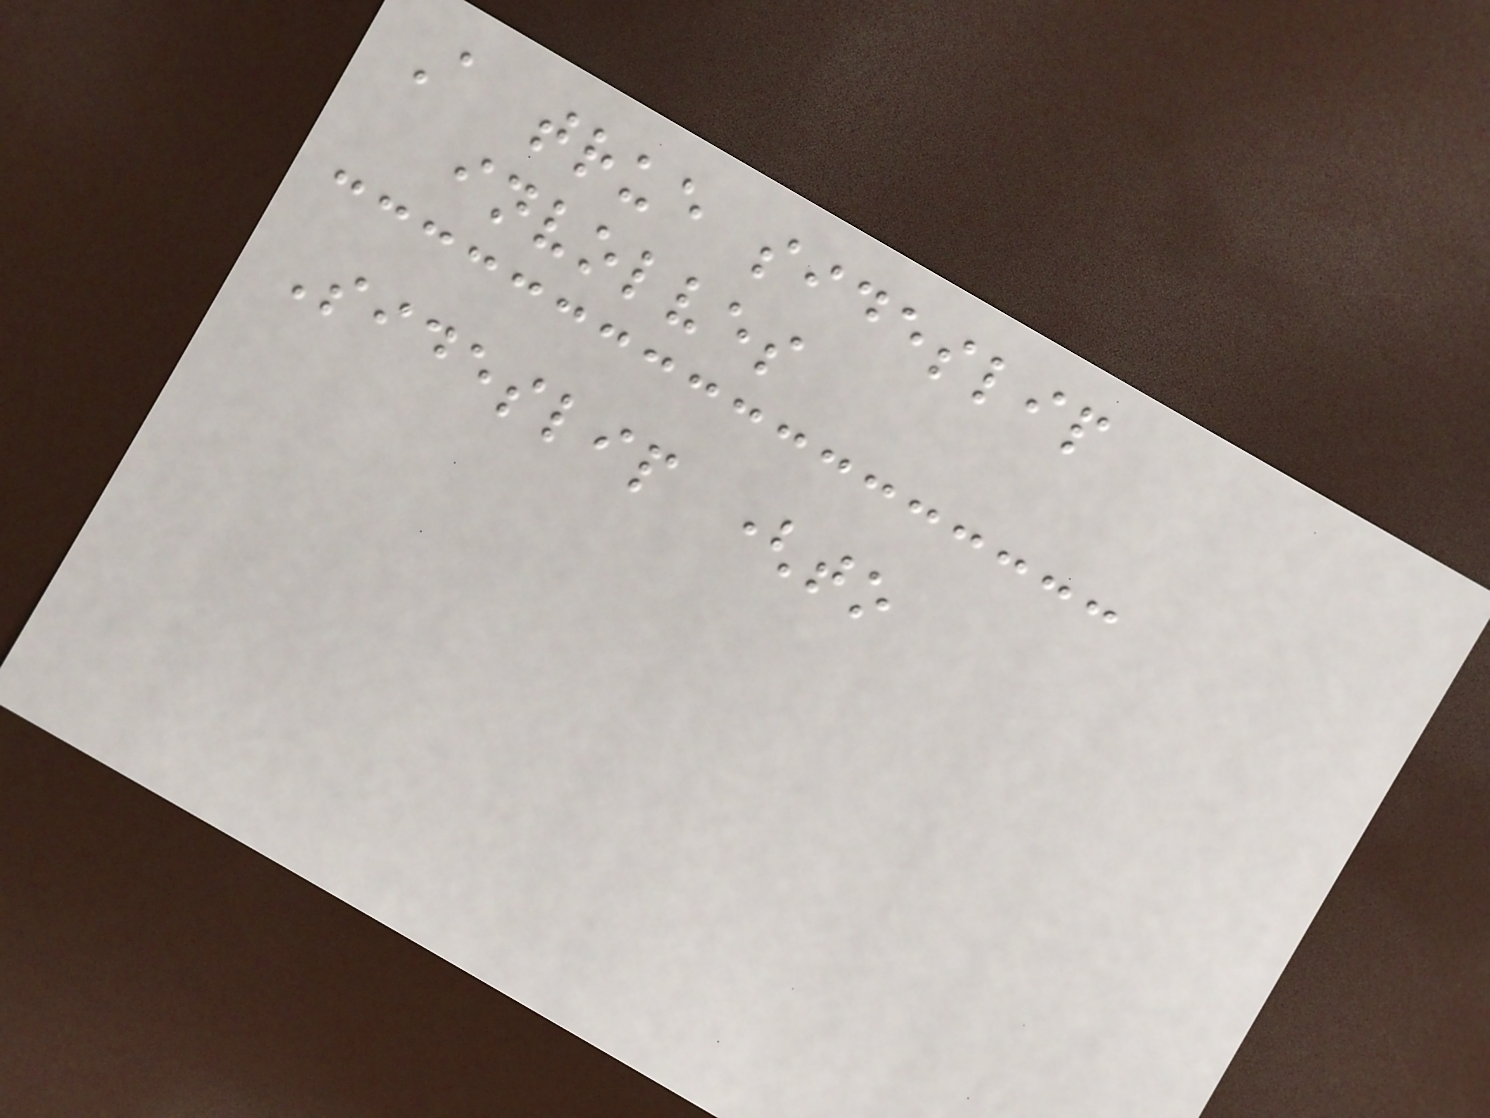A true sideslip
involves
Sideslip (to
